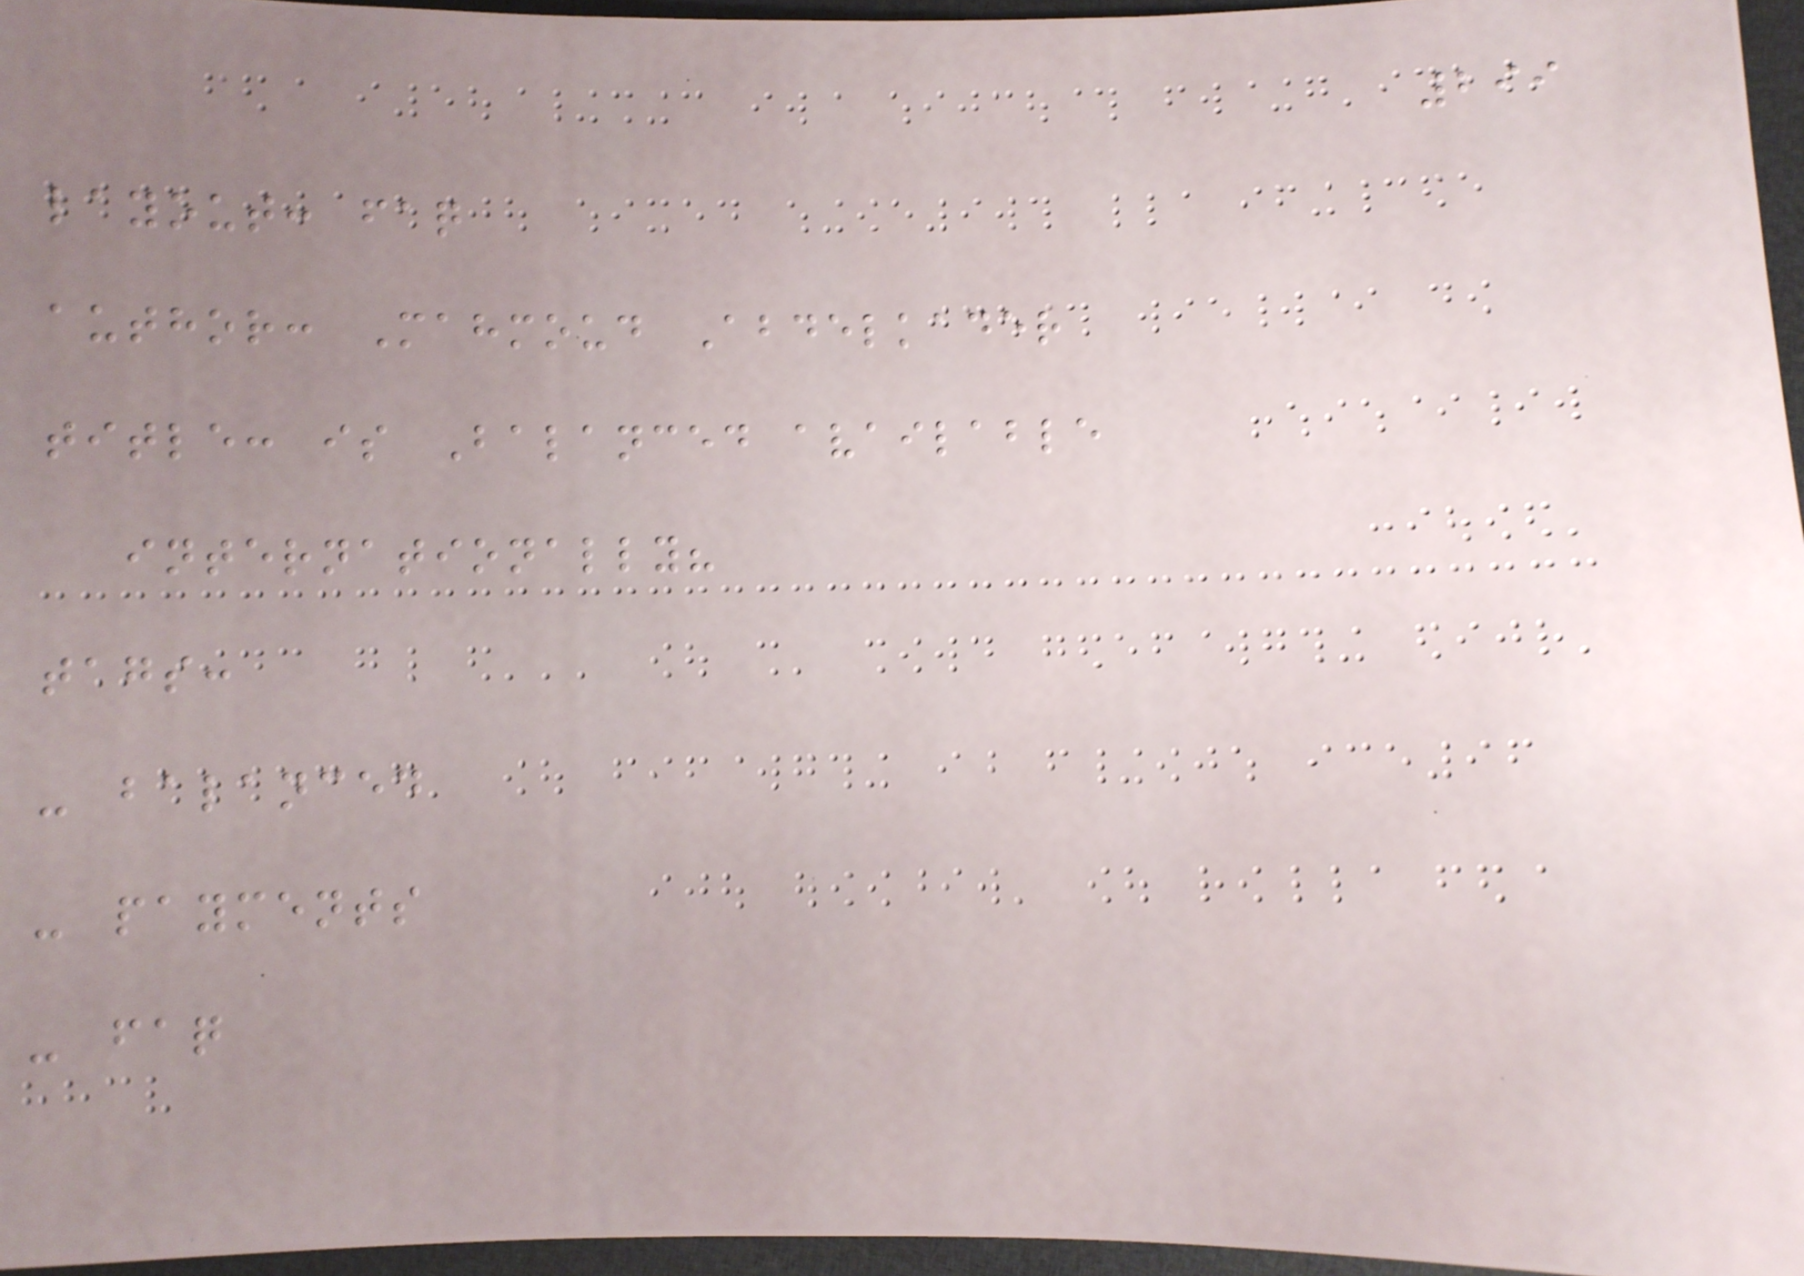299
layout: faq
author: Mahmoud Abdelkader
title: is Balanced available
internationally?
tags:
- balanced
- payments
- faq
